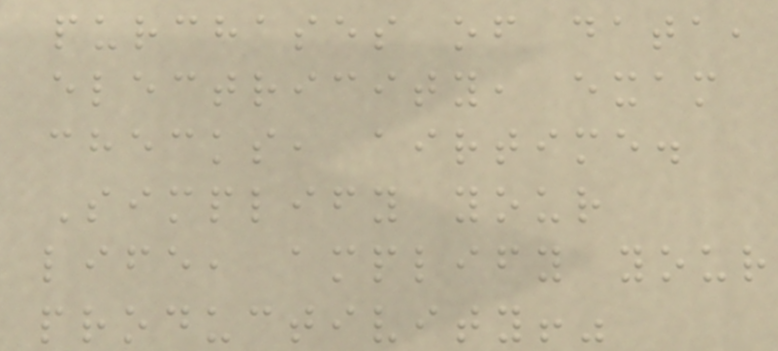purchases of data,
electricity, exam
checks, airtime.
Simplify your
life, amplify your
productivity!"
